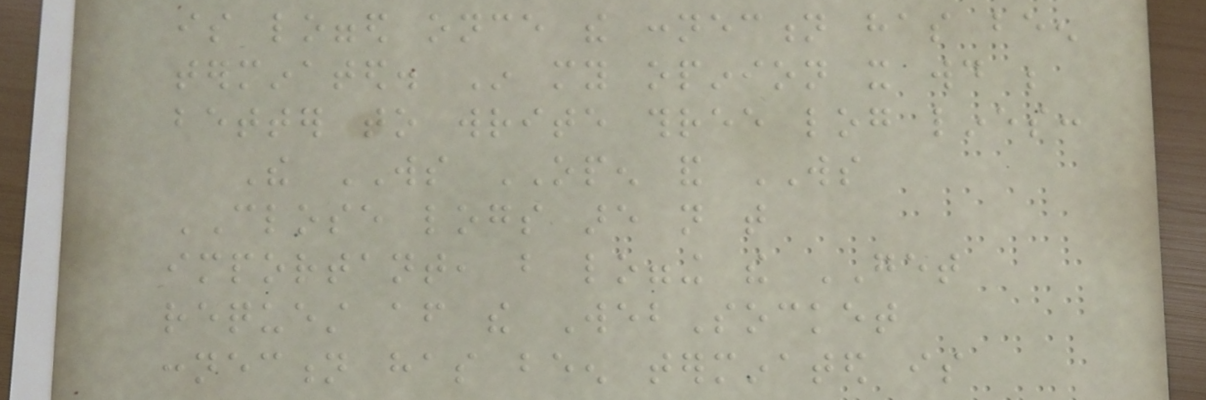is logged once the connection has been
terminated. In my opinion it would be
better to write three log lines:
The WS OPEN and WS
CLOSE logs are not that
important, but logging the GET
request after the WebSocket
connection has been terminated is
